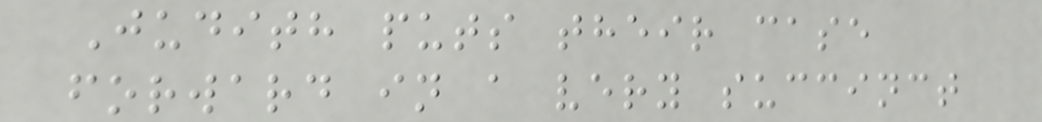Judith puts their case
forward in a very succinct
